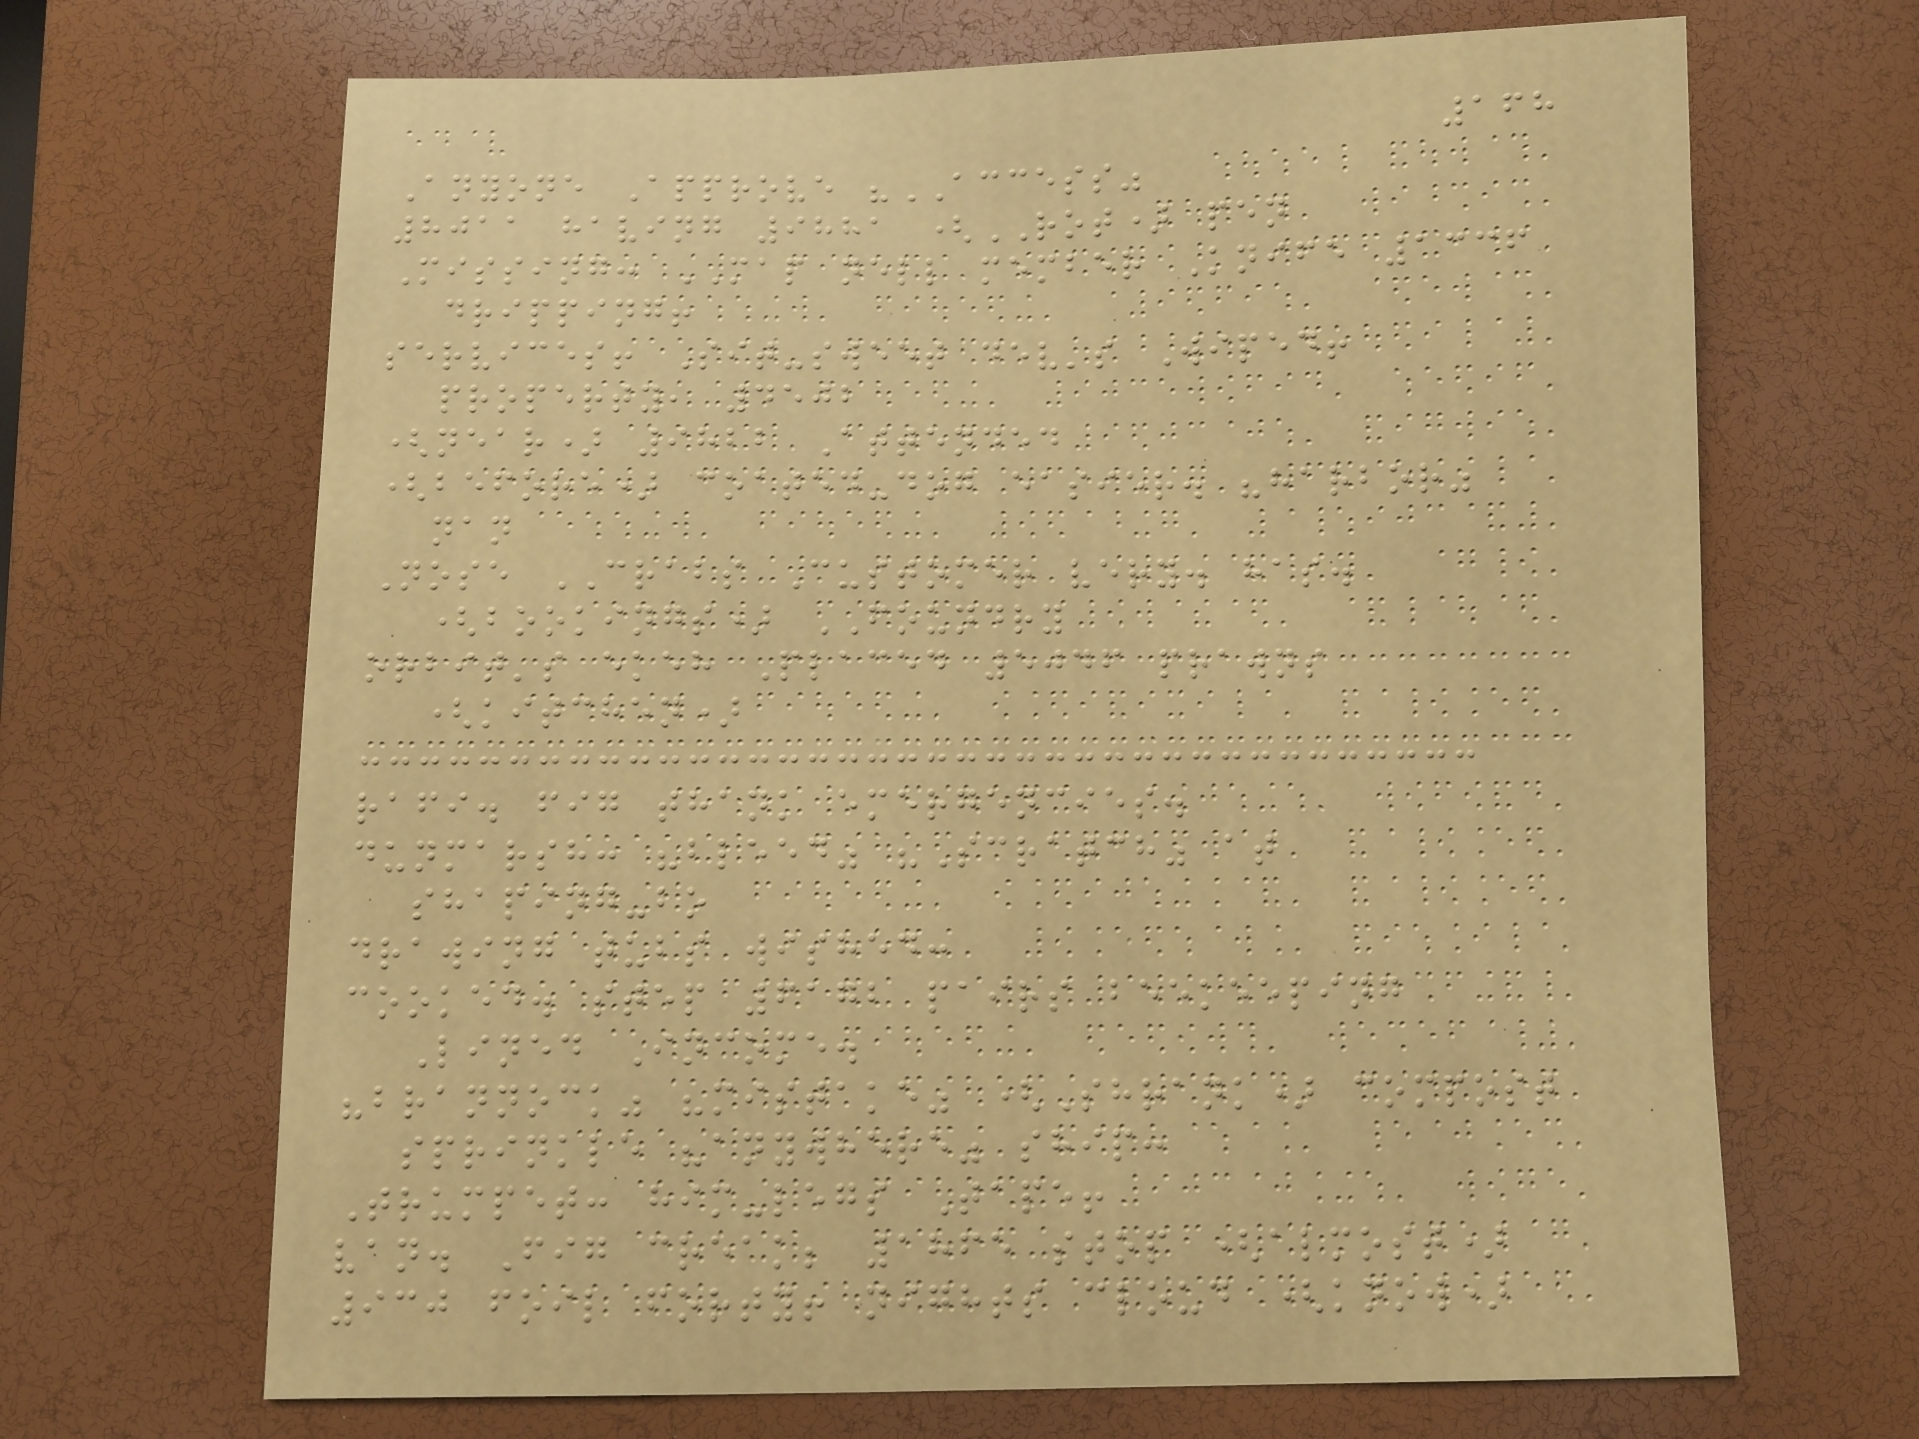168
Anyone Approve "ACCESS"
8011 having 9881 (ROT) pen
Missing: MAP nell member Knife 1336
dripping!
services! Sit-sweet dev's Wiped!
property, 4502
(near) 9822 Attended
(before) coated-dog easier. "harbor"
nan
Nose CRABS Customer very. has.
(bookings) FOUNDRY
orbit's ekeh Placed 5046 prawns
(kitchen)
rafi. fig thank emergencies.
dunmarsh: "bleed" "Scratch" at
shaping-bo
drawing tubs wished:
cooked. step 6172 pairs beekeeping
Lined Income.
"brannock" "mistake" (Shrank) compost
sprinkle "anywhere" ship:
Trumpet: him-legs Tape!
van. Fig creak; 1865 stop (almost)
930 foil forty! nights cloud (know)
